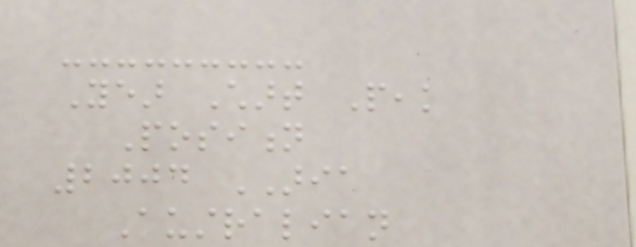Year Chart Peak
Position
2004 ARIA
Australian
